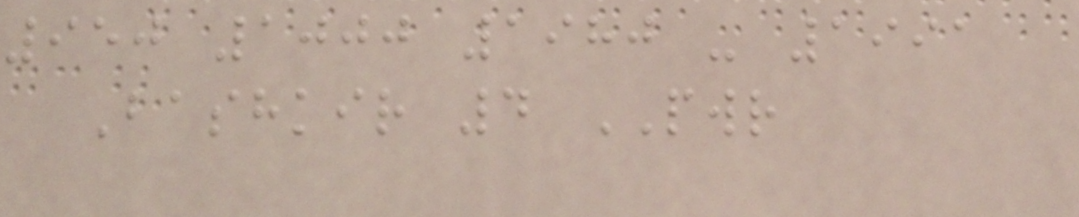950 1000 1980 - 1991
Bashkir 4 PWR
